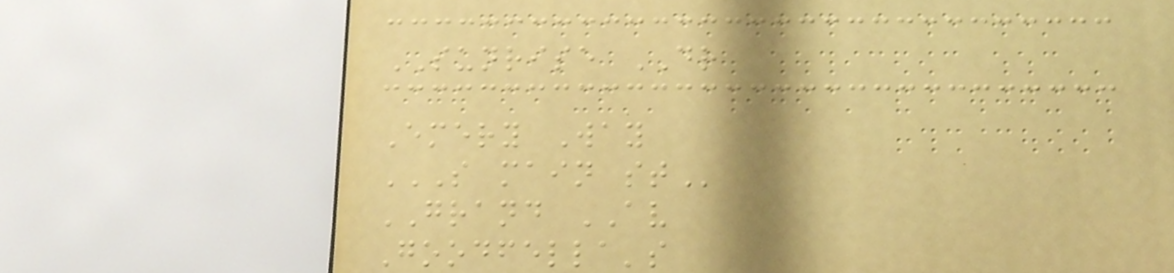SUNRISE DR
Emery Way
S MAIN ST
GRAND AV
Goodfella's
